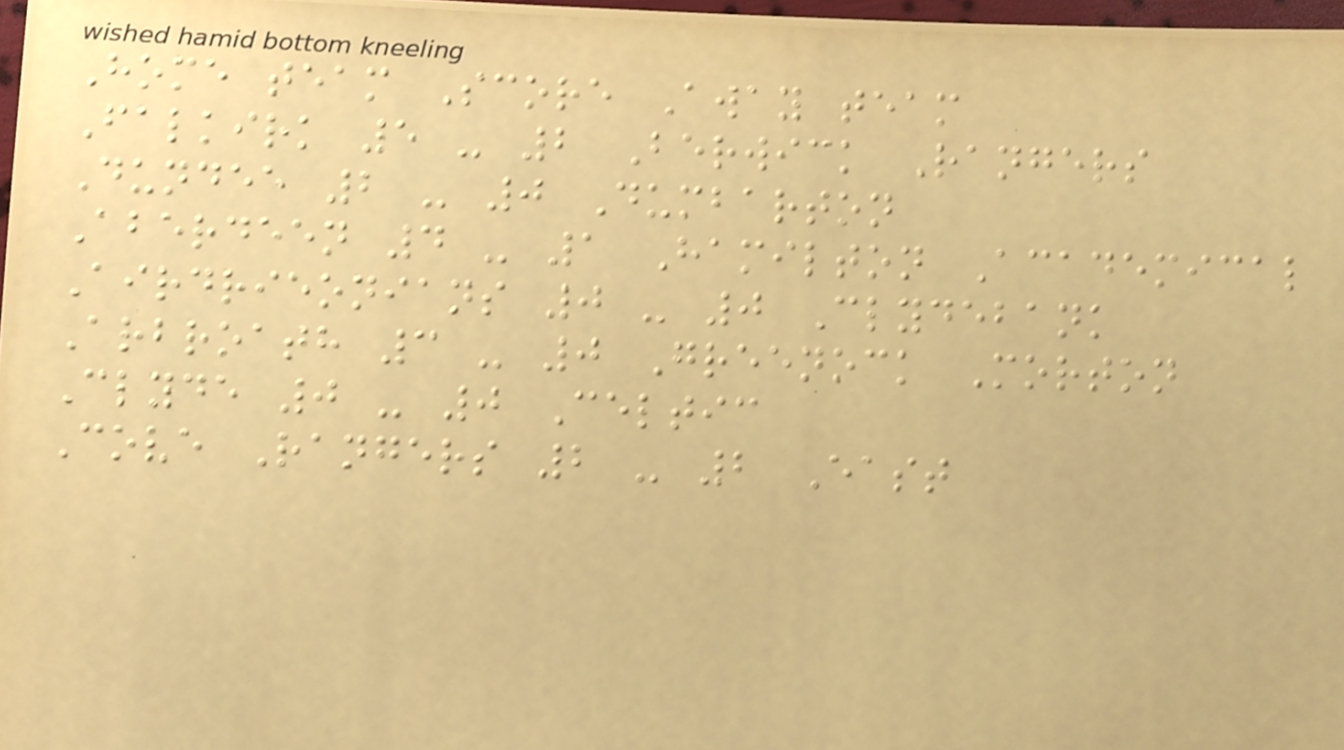Home team Score Away team
Falkirk 5 - 2 Berwick Rangers
Dundee 2 - 0 Dumbarton
Aberdeen 4 - 1 Hamilton Academical
Airdrieonians 0 - 0 Clydebank
Arbroath 3 - 0 Greenock Morton
Clyde 0 - 0 Celtic
Cove Rangers 2 - 2 East
